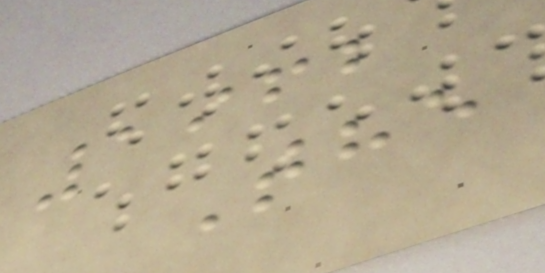1962
The
